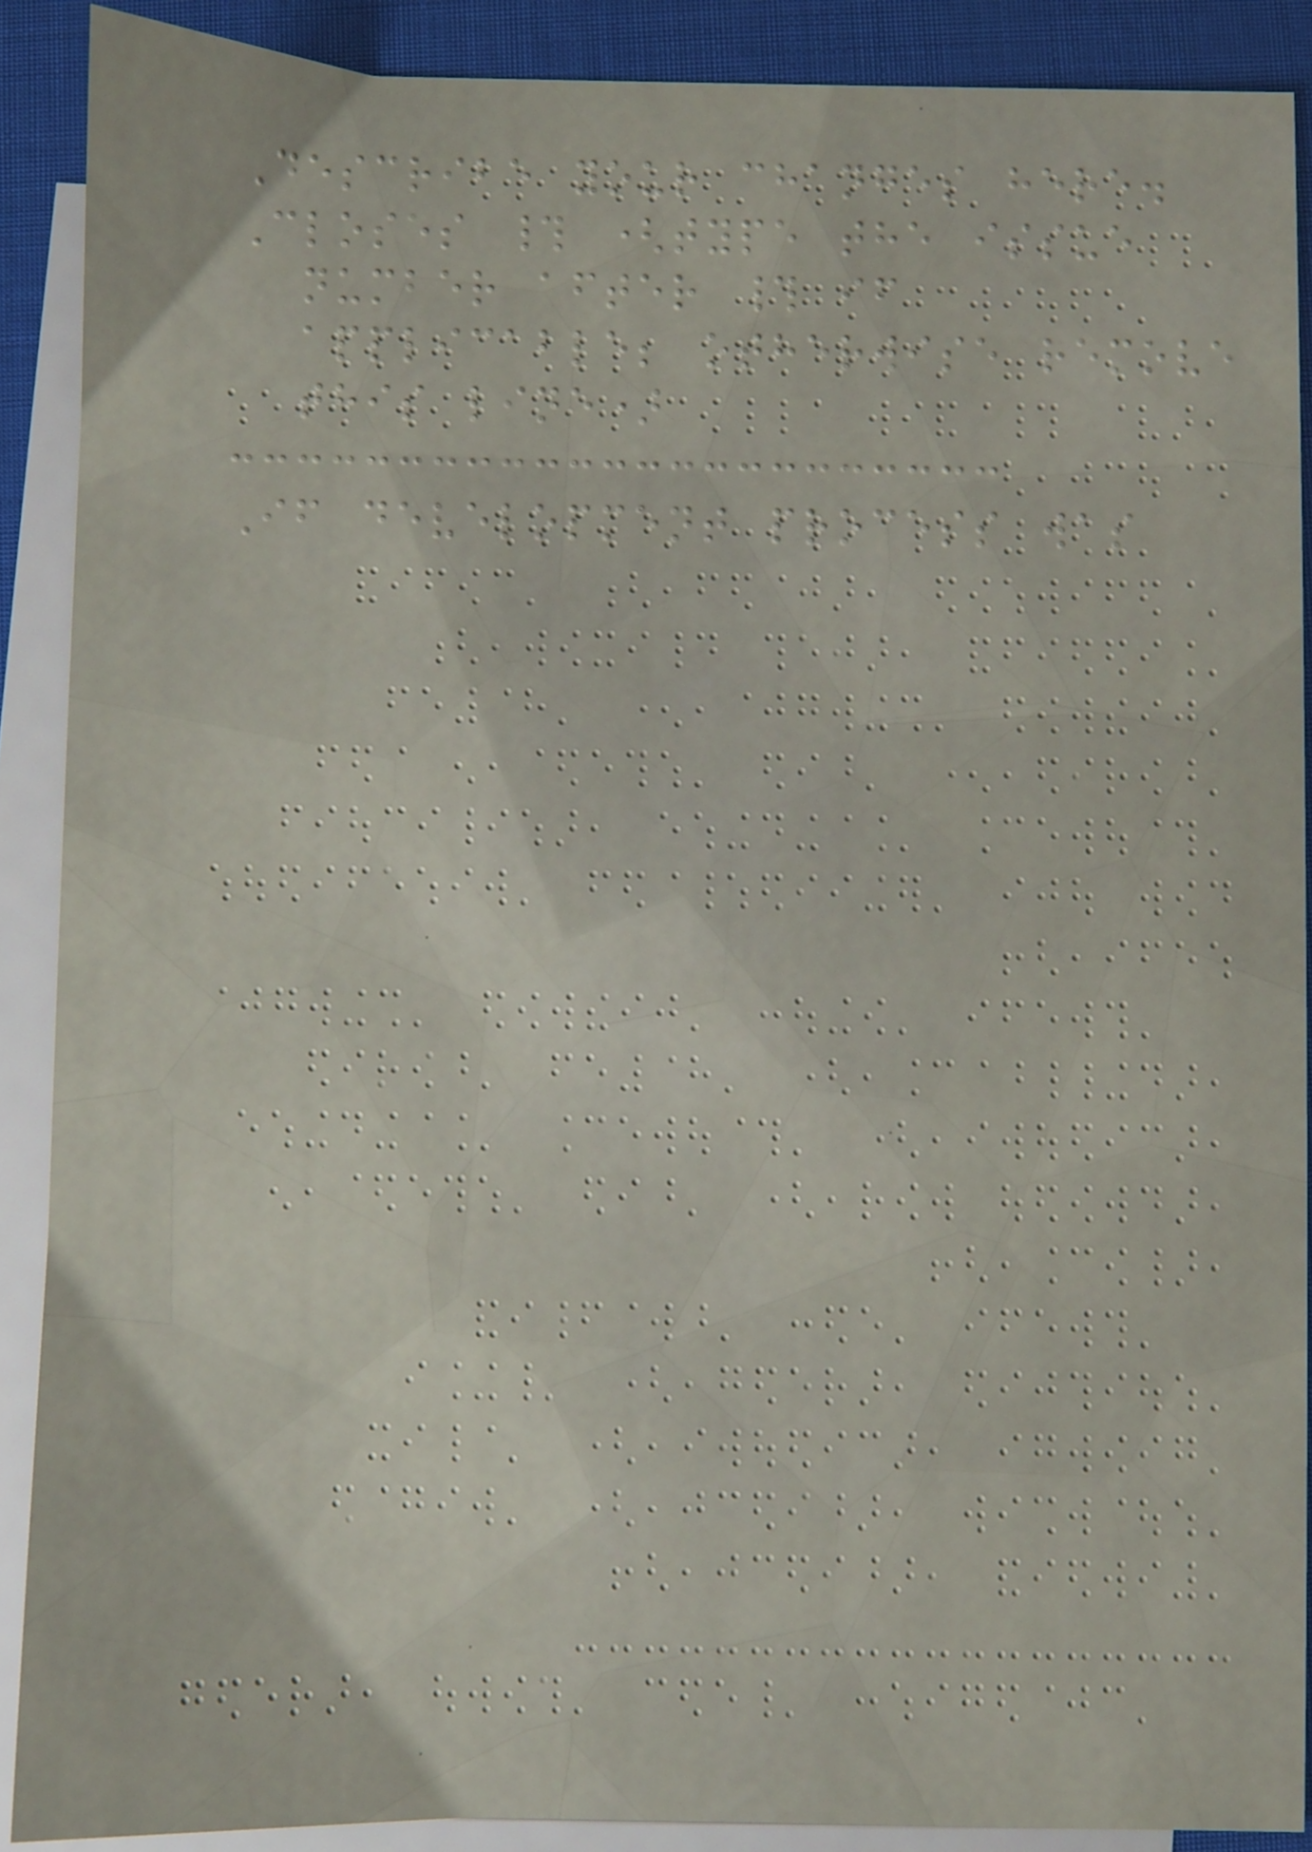Describe your changes here.
Closes # (type the issue
number after # if
applicable; otherwise remove
this line)
If development process was
